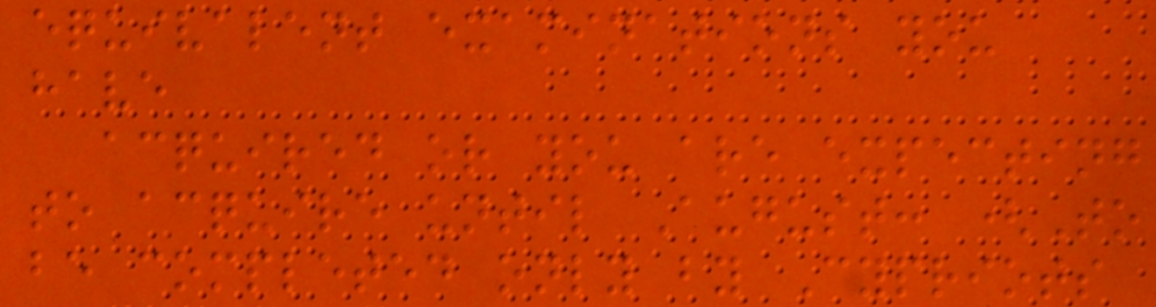equivalent examinations you
have
acquired or you are expecting
to acquire until August: (To
be completed only by Cypriots
